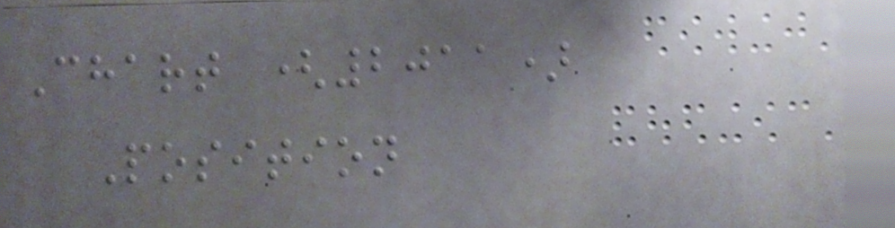Chart (2011)
Position
